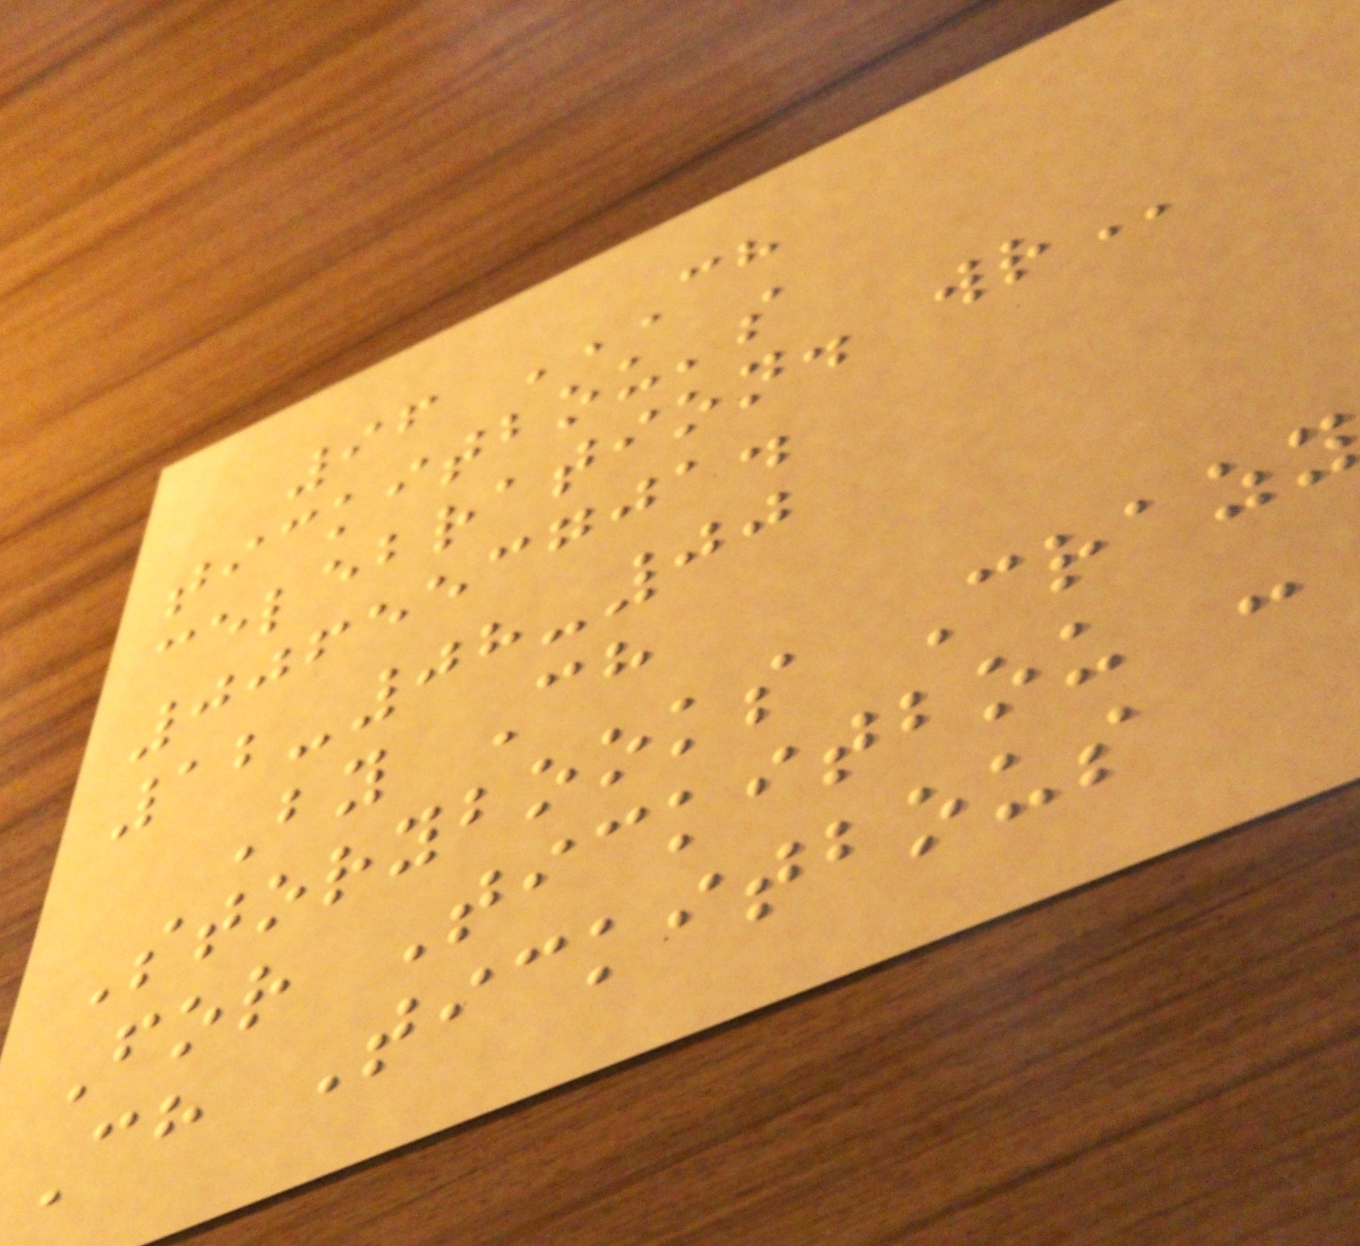96 CH
TICKITBOU'S
CELEBRATION. WR
006553701.
12-08-00
By Ch
Storybooks Crazy
For Tickitbou -
Ch Tickitbous
